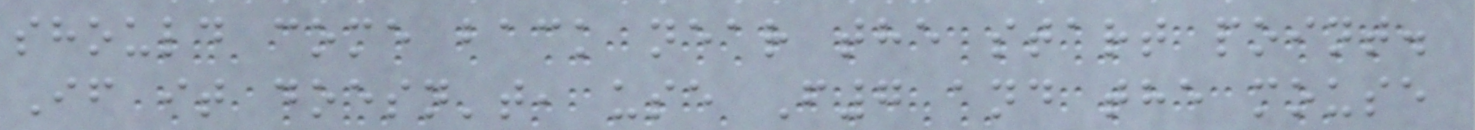should come back near the start point.
If it doesn't, use F7 and the mouse
